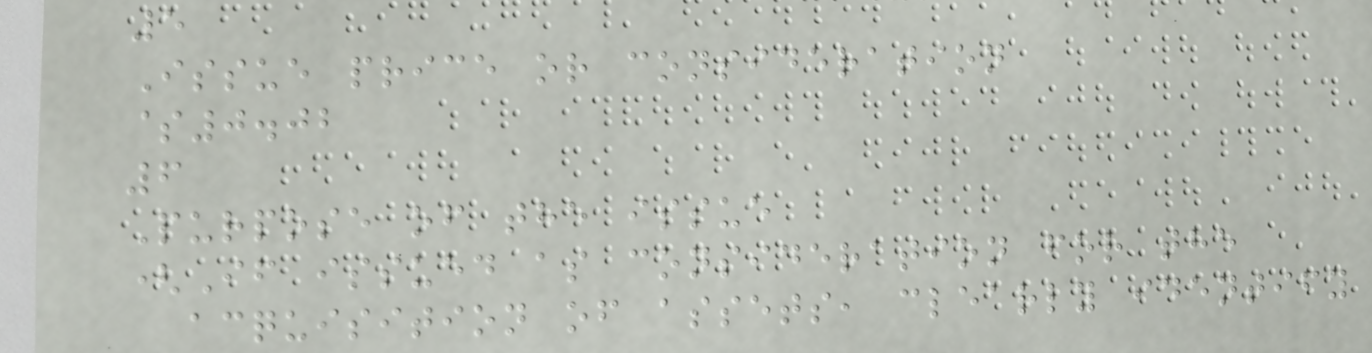5
Issue price or consideration
$0.02
6
Purpose of the issue
(If issued as consideration for the
acquisition of assets, clearly identify
